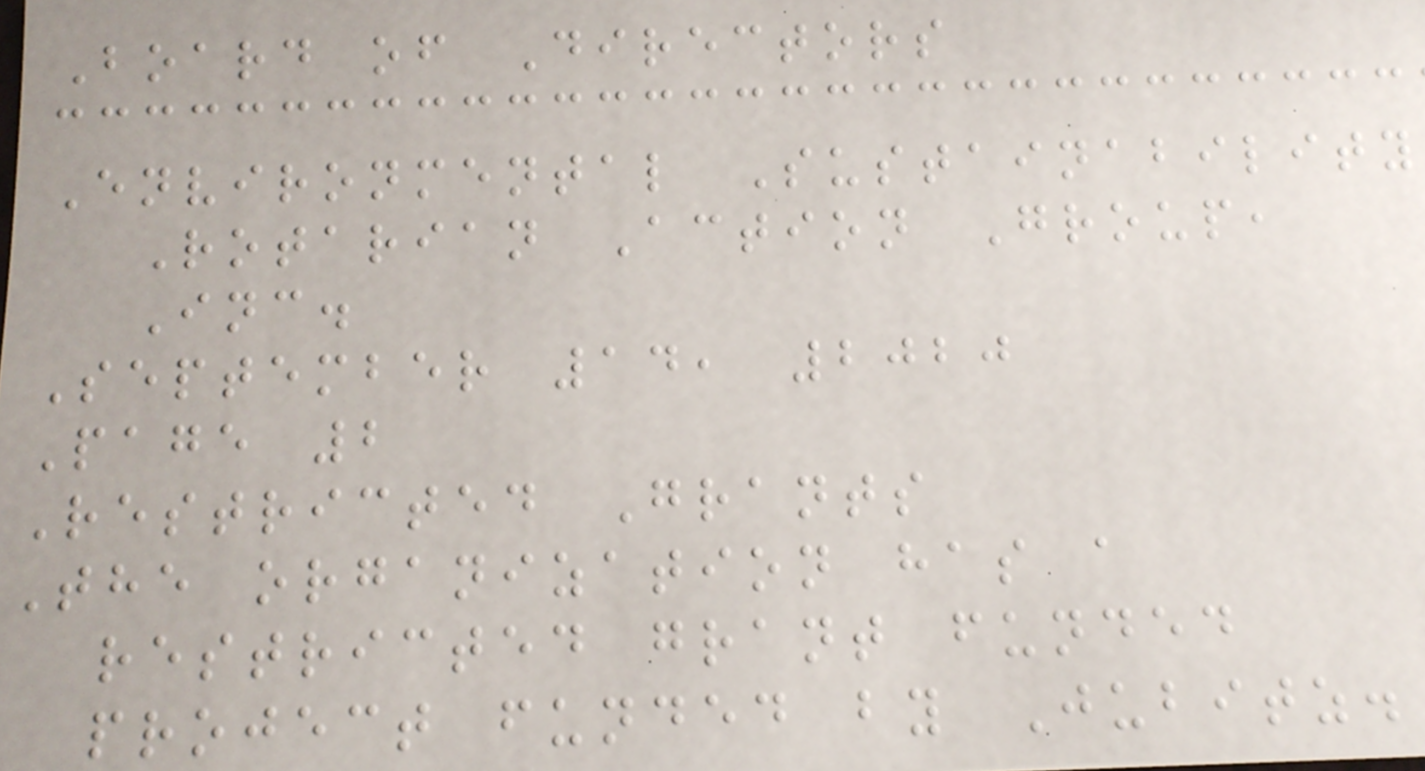Board of Directors
Environmental Sustainability
Rotarian Action Group,
Inc.
September 14, 2020
Page 2
Restricted Grants
The organization has a
restricted grant funded
project funded by Jubitz.
